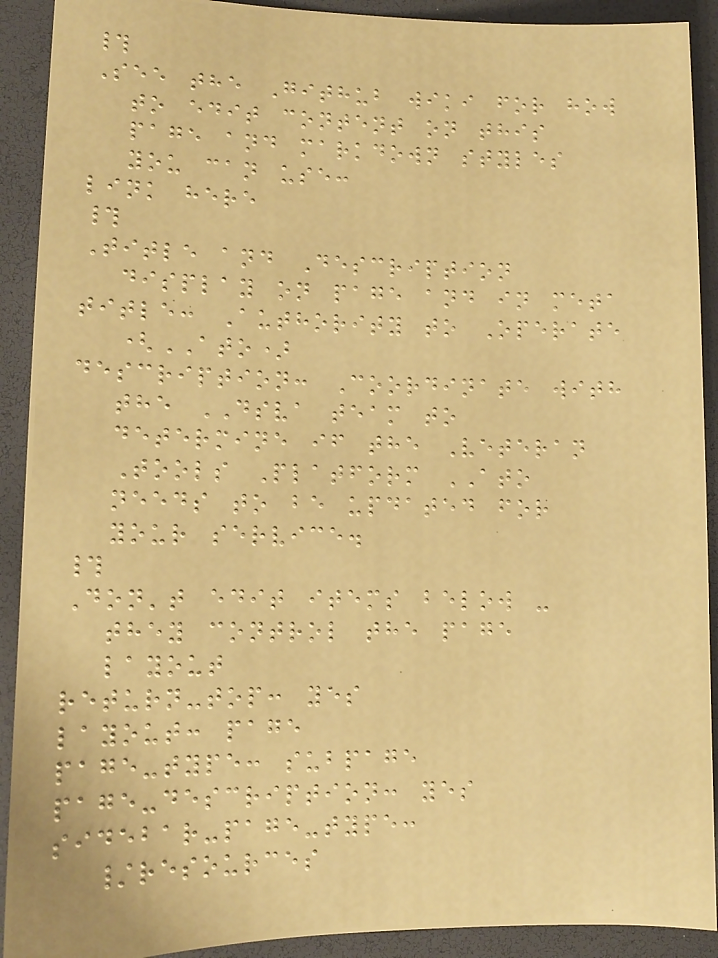#
See the Github wiki for how
to edit content on this
page and markdown styles
you can use:
link here
#
Title and Description
display on page and in meta
title: Authority to Operate
(ATO)
description: Coordinate with
the DSVA team to
determine if the Veteran
Tools Platform ATO
needs to be updated for
your service.
#
Don't edit items below -
they control the page
layout
return-top: yes
layout: page
page-type: subpage
page-description: yes
sidebar-page-type:
/resources
